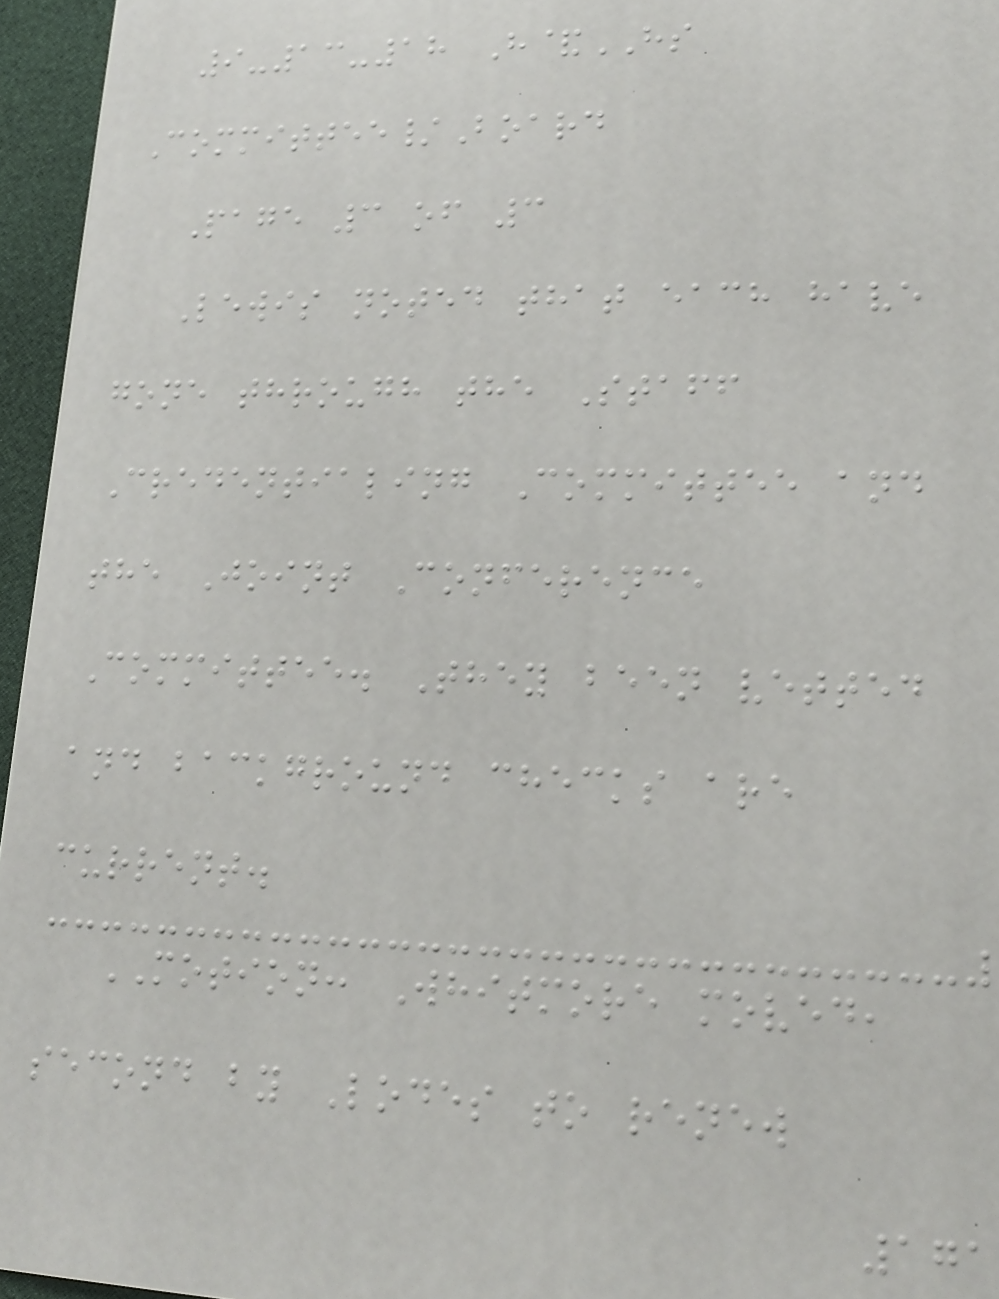9-13-18 H&HS
Committee/Board
Page 3 of 3
Lewis noted that each have
gone through the Staff
Credentialing Committee and
the Joint Conference
Committee. They been vetted
and background checks are
current.
MOTION: Whitmore moved,
second by Lodes to renew
171
